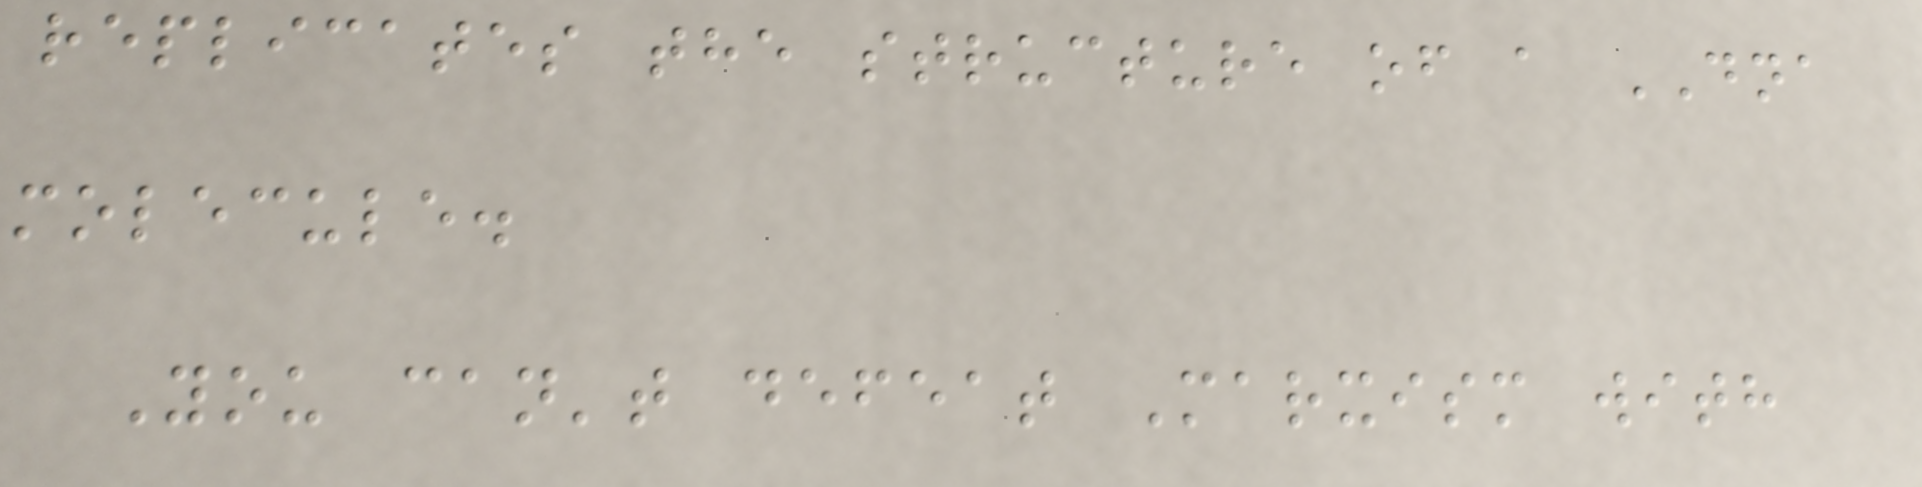replicates the structure of a DNA
molecule.
You can't defeat Marxism with
